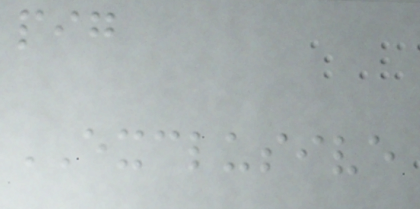pig
EXCLUSIVE
